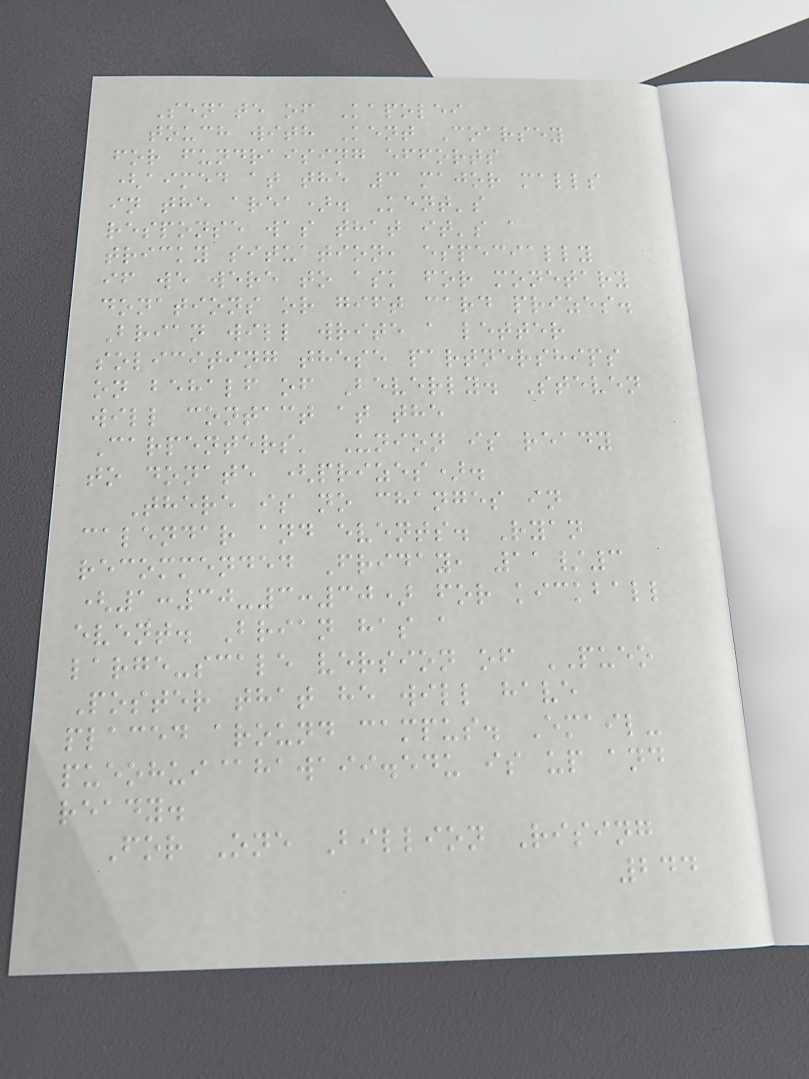Senate of Kapolei
touch with Kent Coarsey
for fundraising efforts
(aimed at the 3 major malls
in the area). Kent's
response was that it's a
tricky situation, especially
if we were to ask for monetary
donations or gift card prizes.
Brian will write a letter
soliciting these partnerships
on behalf of Beverly. Steven
will contact at the
Carpenters' Union is ready
to donate (prizes).
There is no changes in
calendar and events. Ryan
recommended Friday, 11/3
(1:30-3:30) for kickball
event. Brian has a
large-scale version of PUEO
Poster that he will have
placed around campus. Email-
pueohui@hawaii.edu is up and
ready.
For One Billion Rising
244
